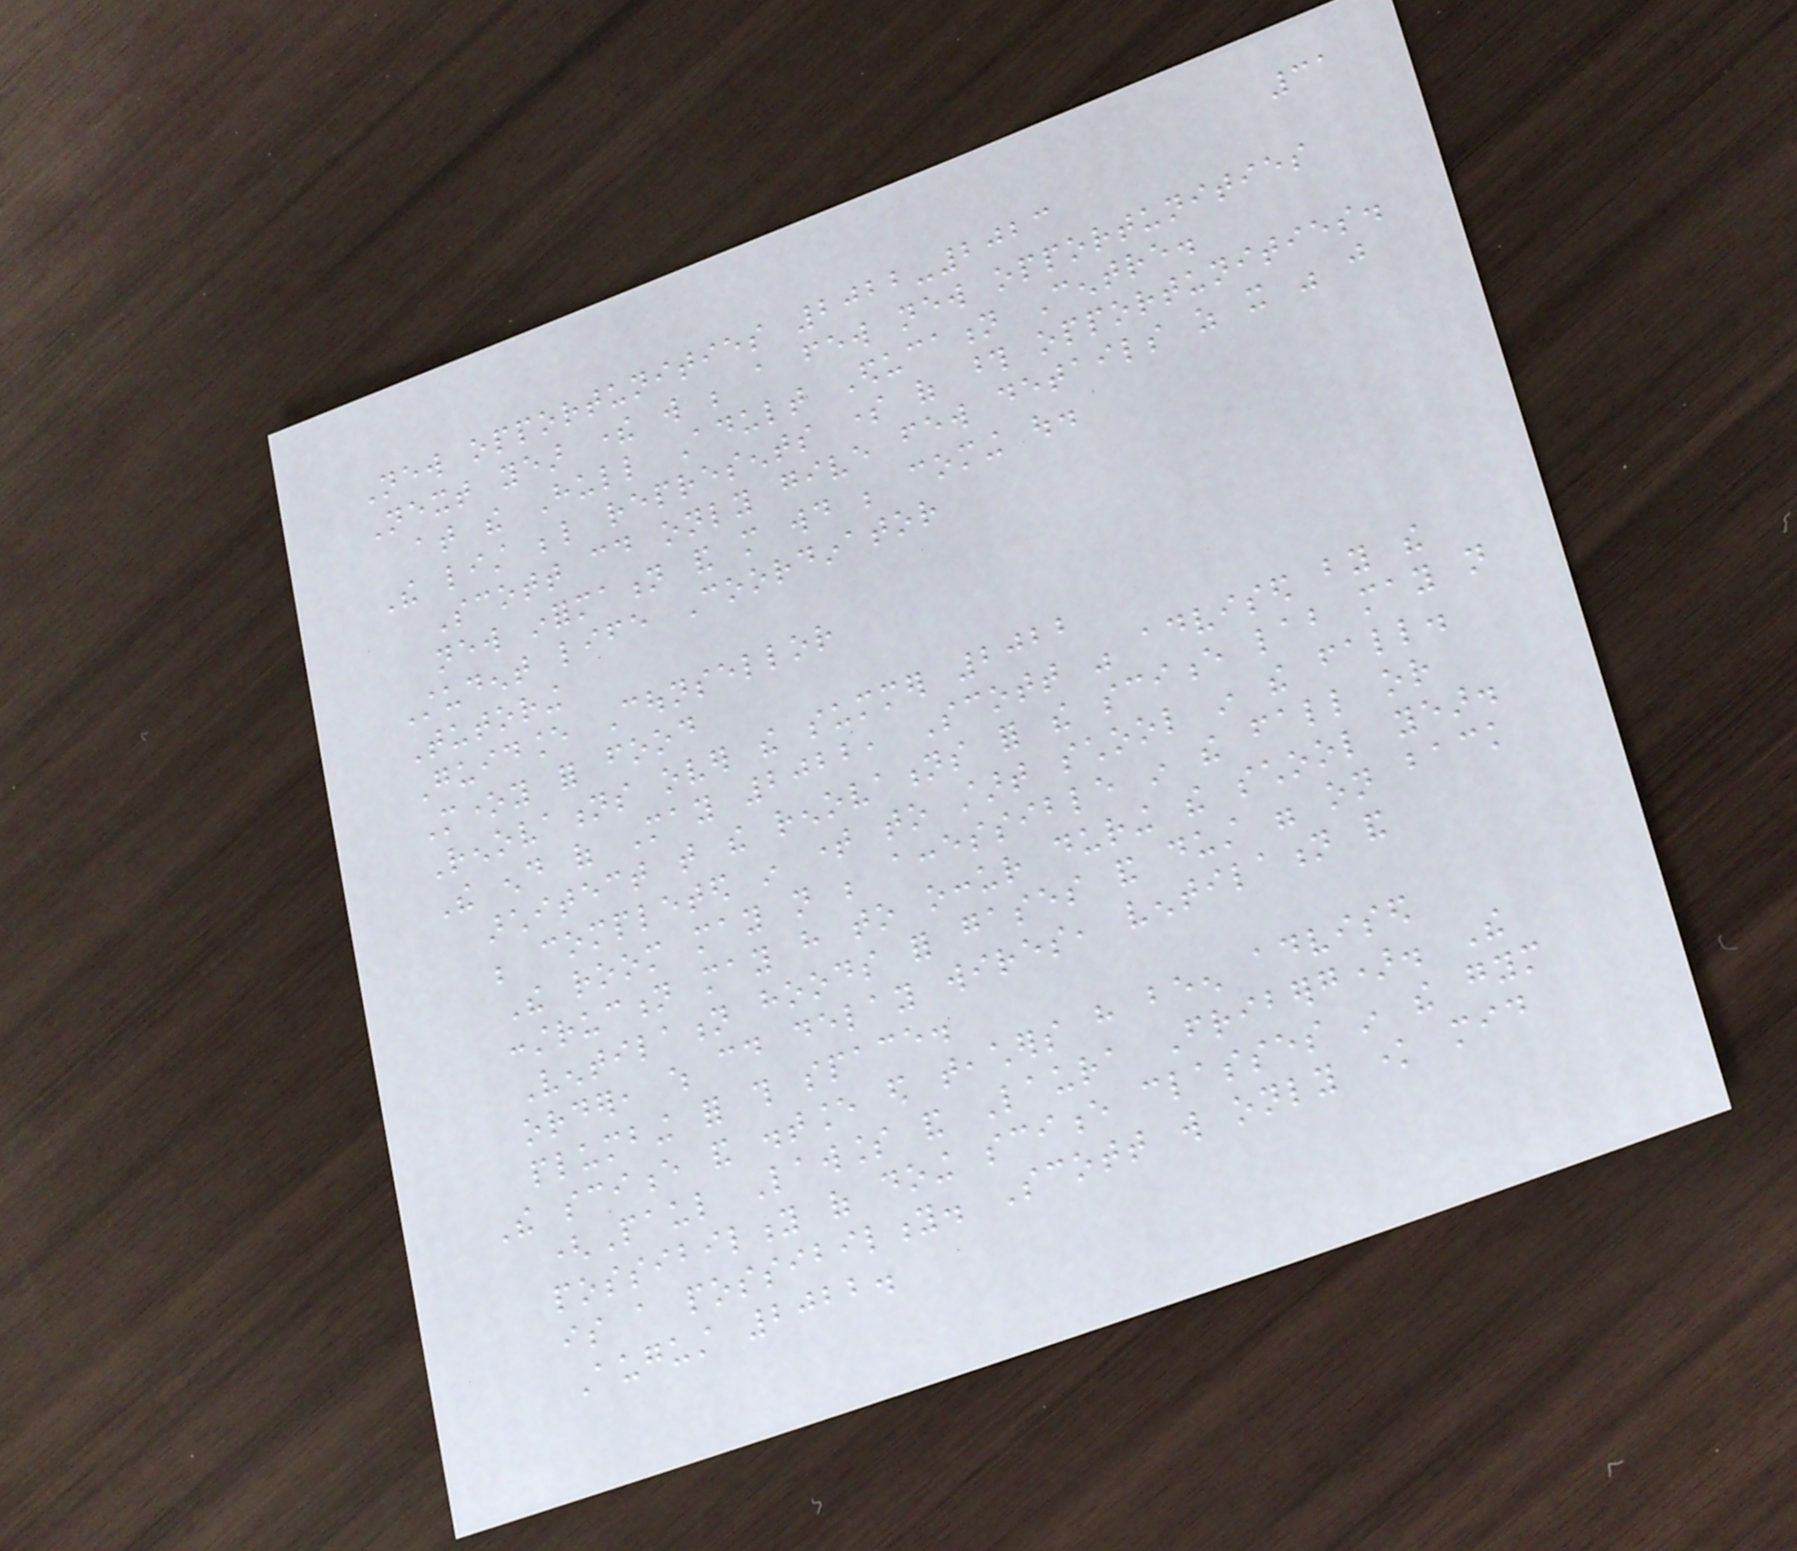31
New opportunities 2022-2023
Next year there will be a few new opportunities
at the Hull Adult Education Centre.
The list below represents some of those opportunities.
Scott could only give few details as it was just
new information and more would be coming out.
Student life Coordinator
Tutoring
Guidance Counsellor
Money for food
Renovations over the summer 2022
The end of May 2022, Scott was advised by the
architect that the renovations for the science lab may not
be completed in time to start school in the fall.
The room may not be accessible in the fall or
construction may have to occur during the school year.
Ventilation hoods for gases and dust were on back
order, which could delay wires, ventilation and
plumbing for this space.
The science and distance ed teachers have been advised
(Paul Lawless and Laura Friberg). The
possibility of doing science classes in the gym
is a possibility. Scott will only know mid
August 2022.
